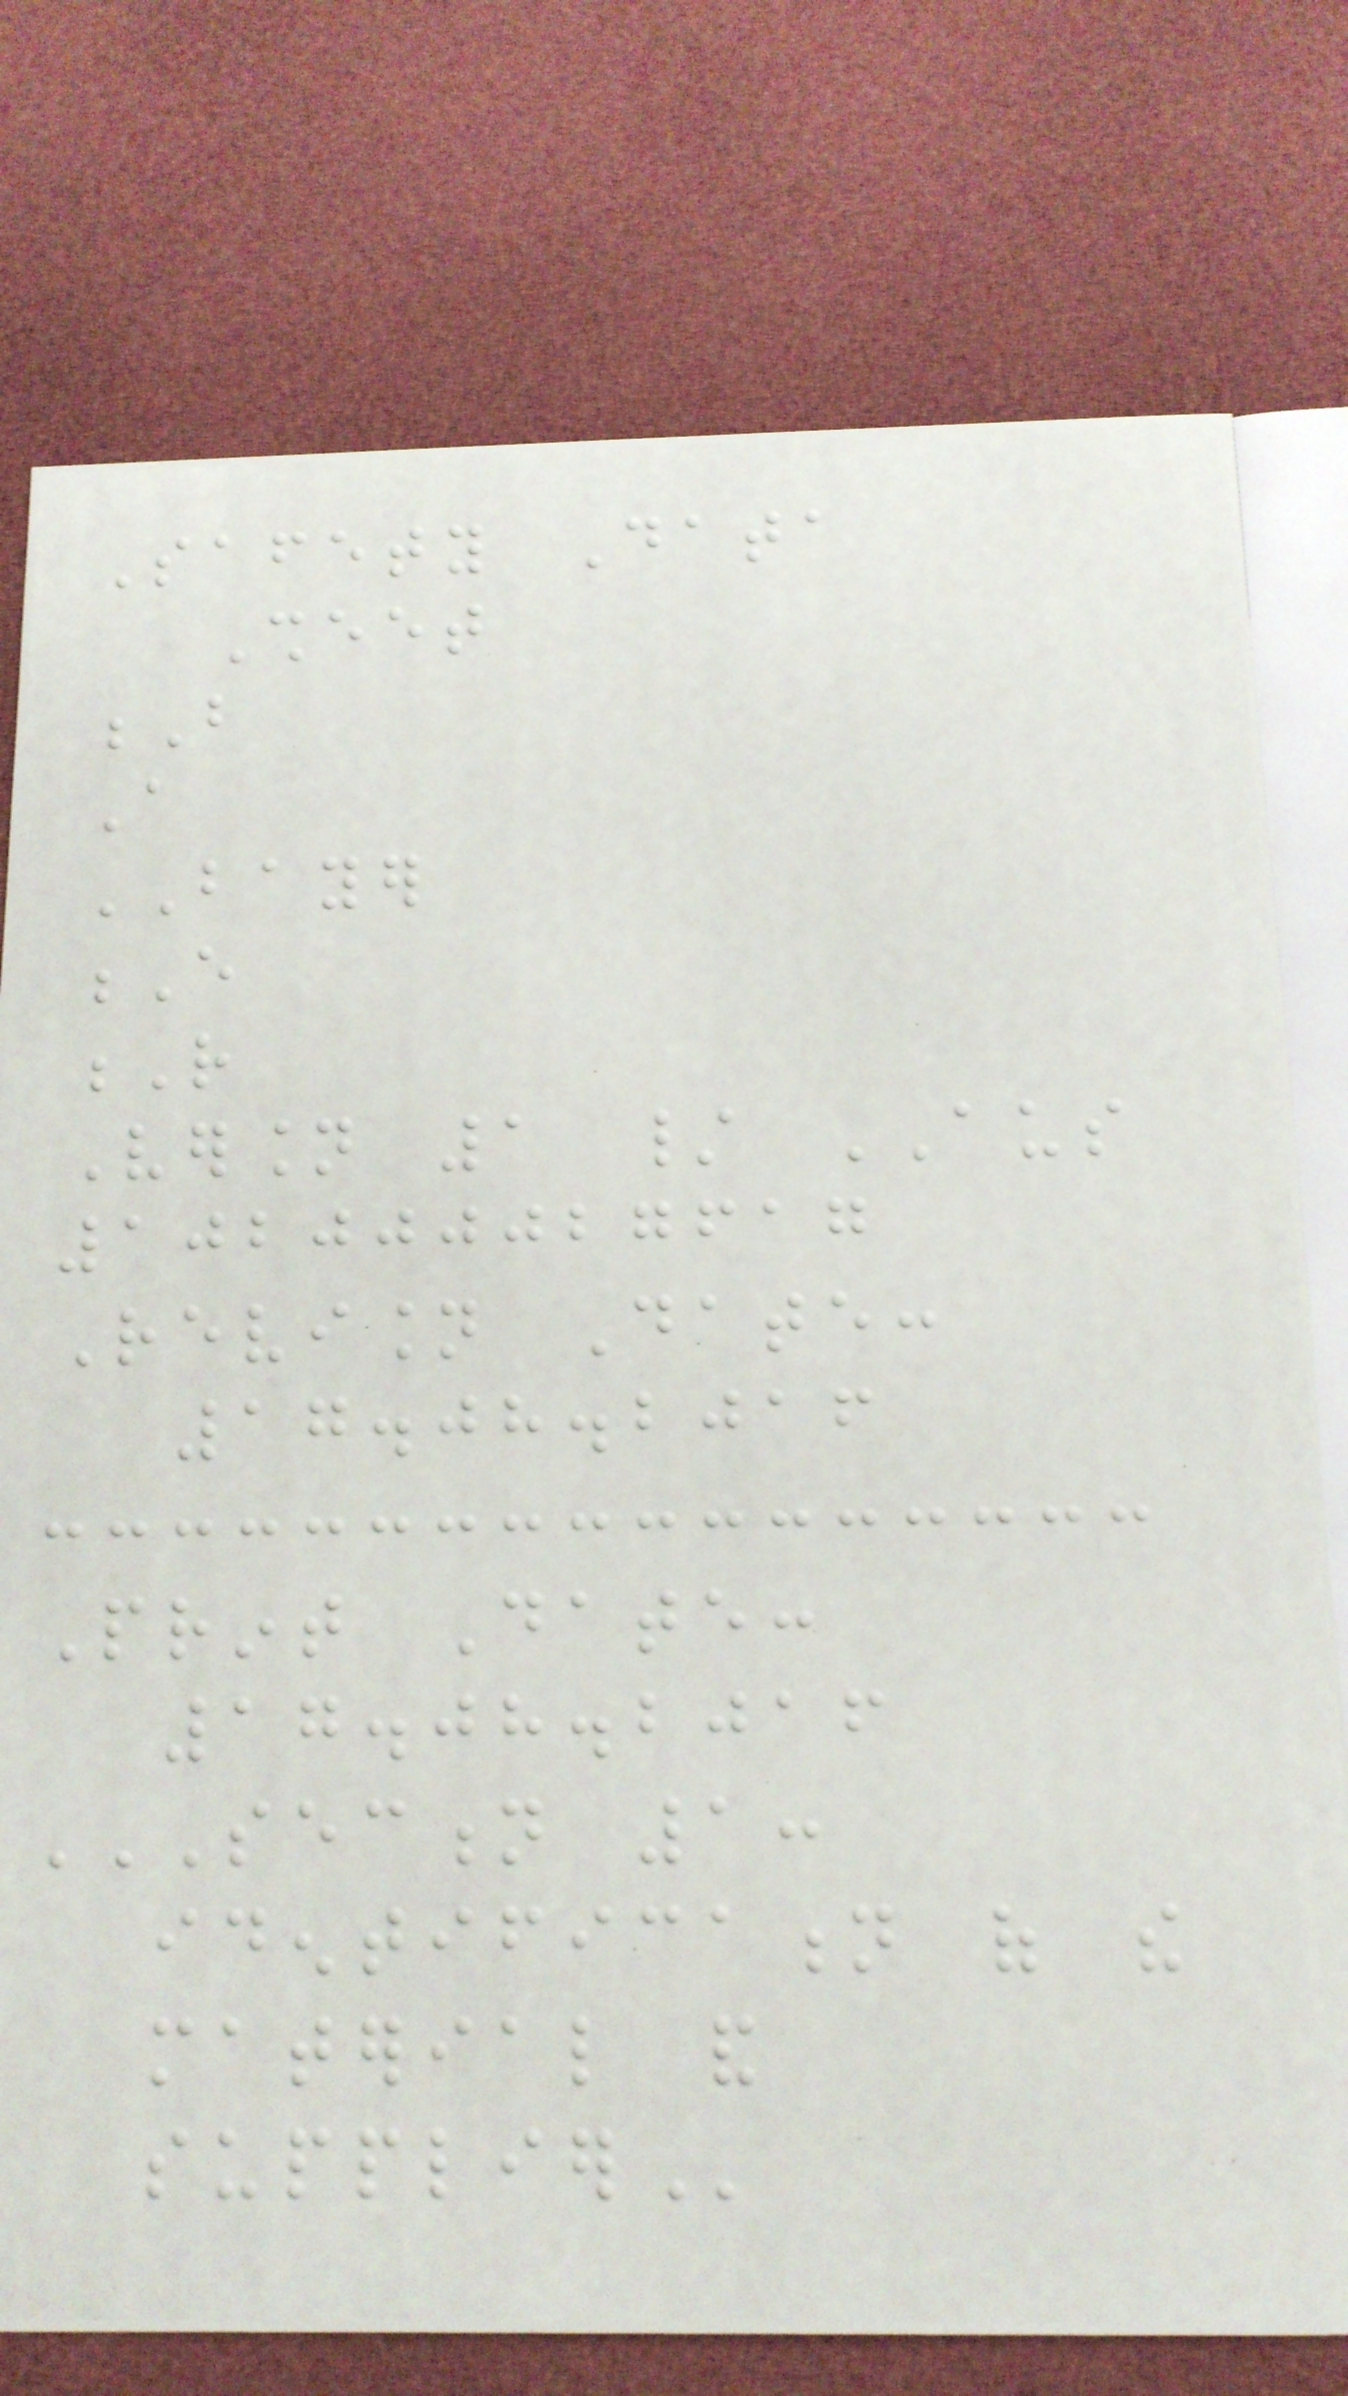Safety Data
Sheet
B
A
BAYER
E
R
Version 1 / AUS
102000027617
Revision Date:
17.08.2016
Print Date:
17.08.2016
SECTION 1:
IDENTIFICATION OF THE
MATERIAL AND
SUPPLIER
